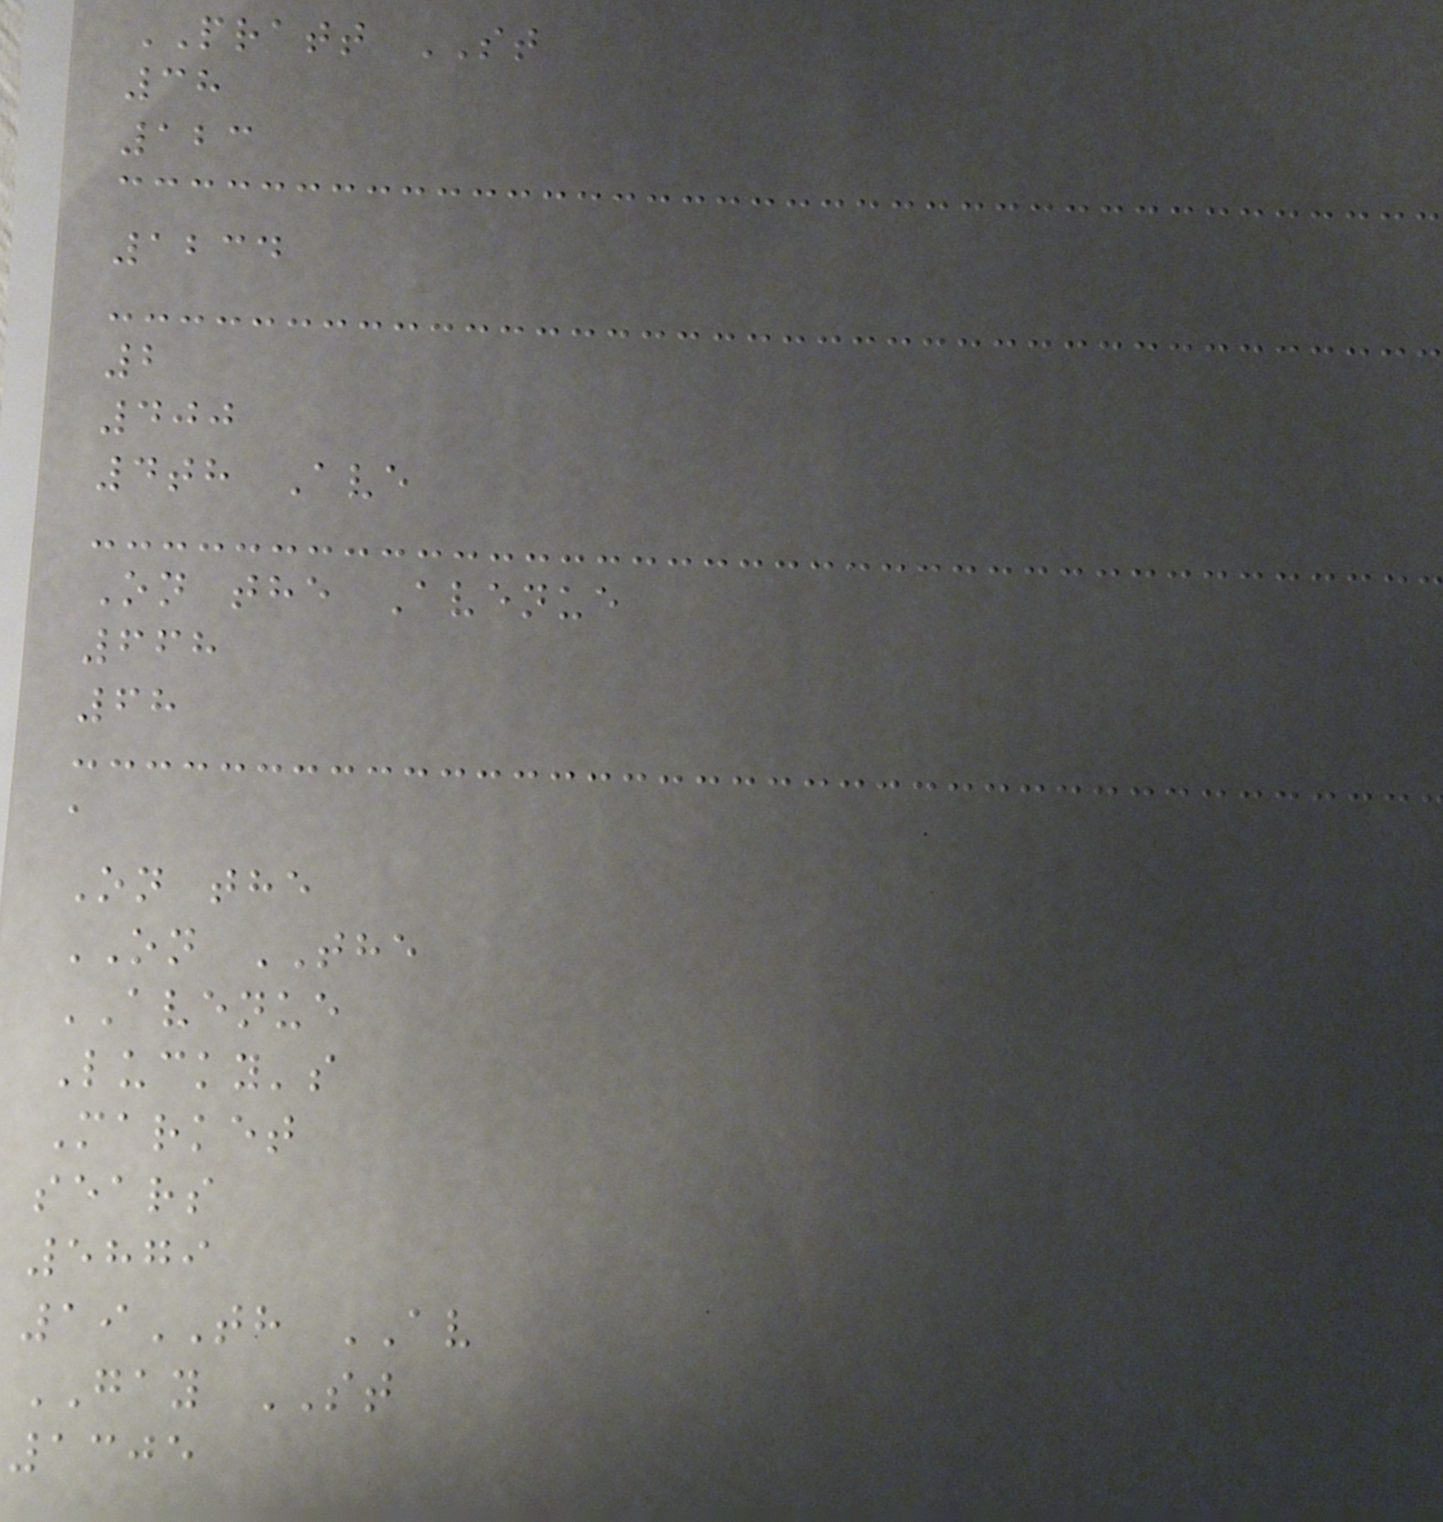PRATT ST
38
123
1234
2
400
4th Ave
On the Avenue
668
68
a
On the
ON THE
AVENUE
Lucky's
Market
sears
5879
19TH AV
GAY ST
1305
